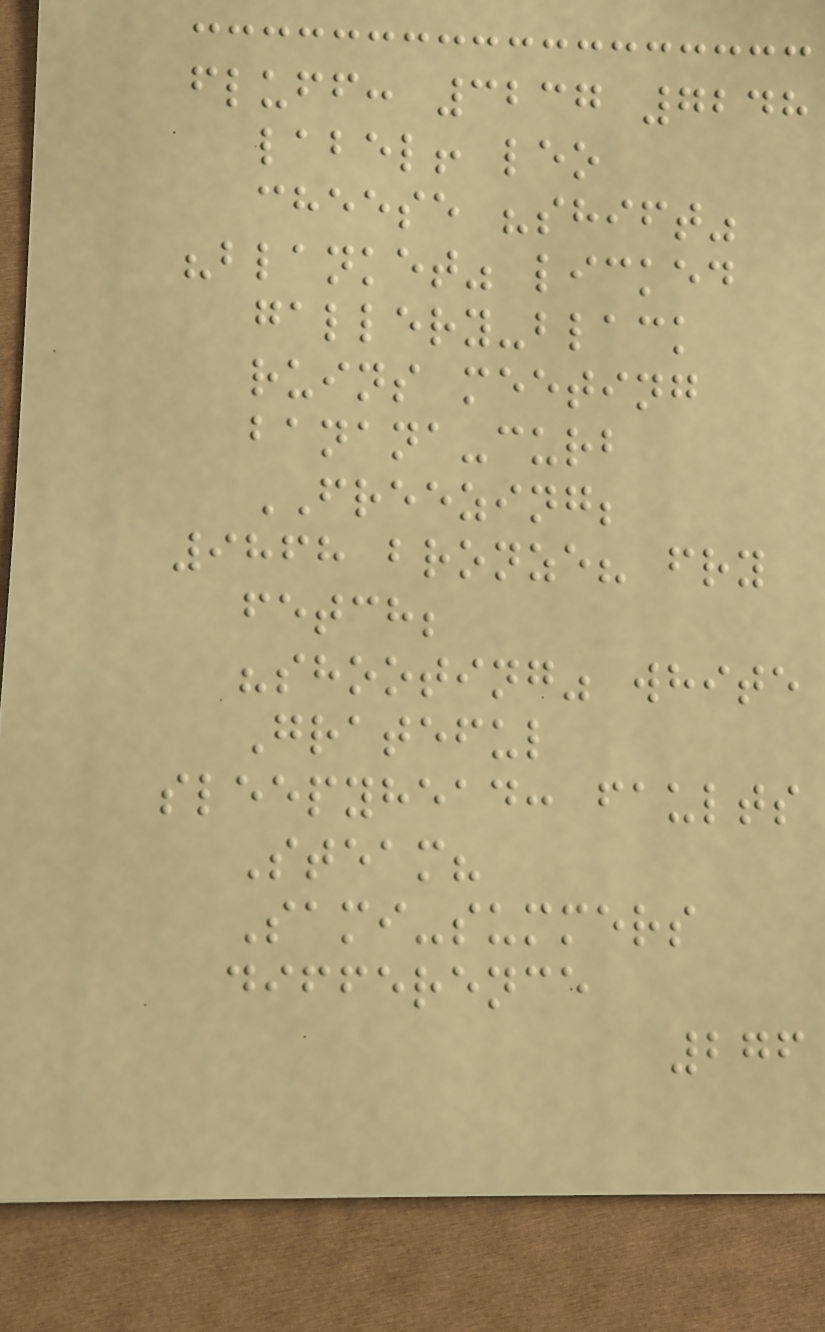fluff: 3237 7248
label! leo
cheese "shift"
"blanket" licked
gallery-black
ruins meeting
banana-curb
FREEZING;
9868 bronze? fry
fetch;
"shooting" white
Grateful
sleepyhead: faults
Steam?
Sami-summers
difference
276
